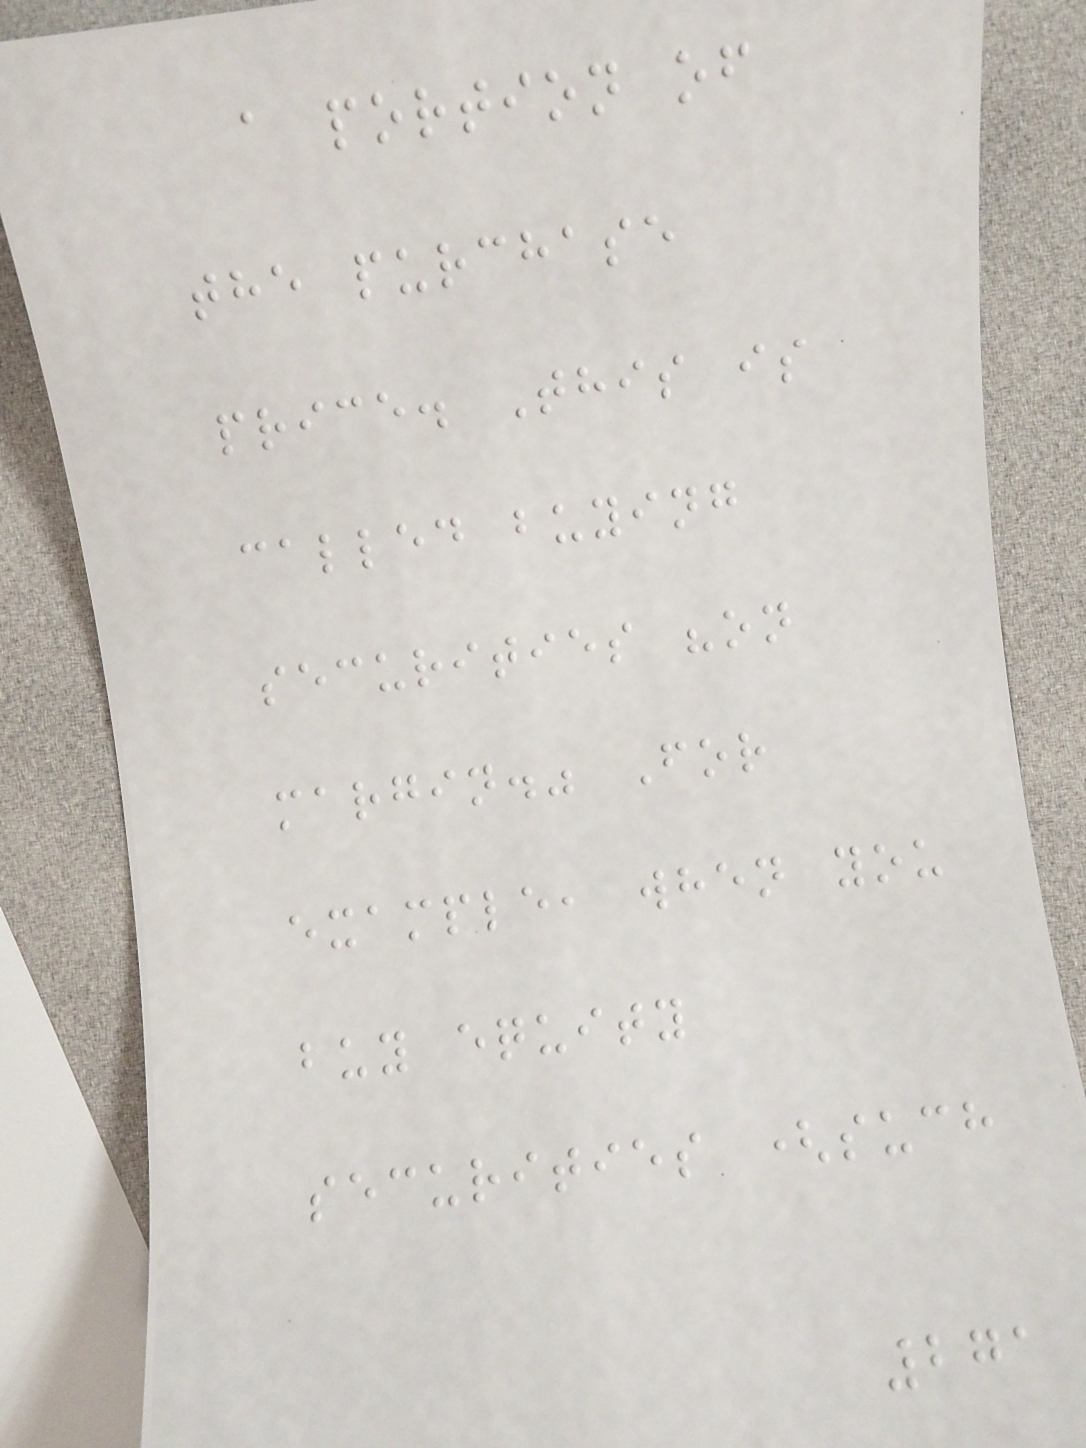a portion of
the purchase
price. This is
called buying
securities "on
margin." For
example, when you
buy equity
securities (such
271
